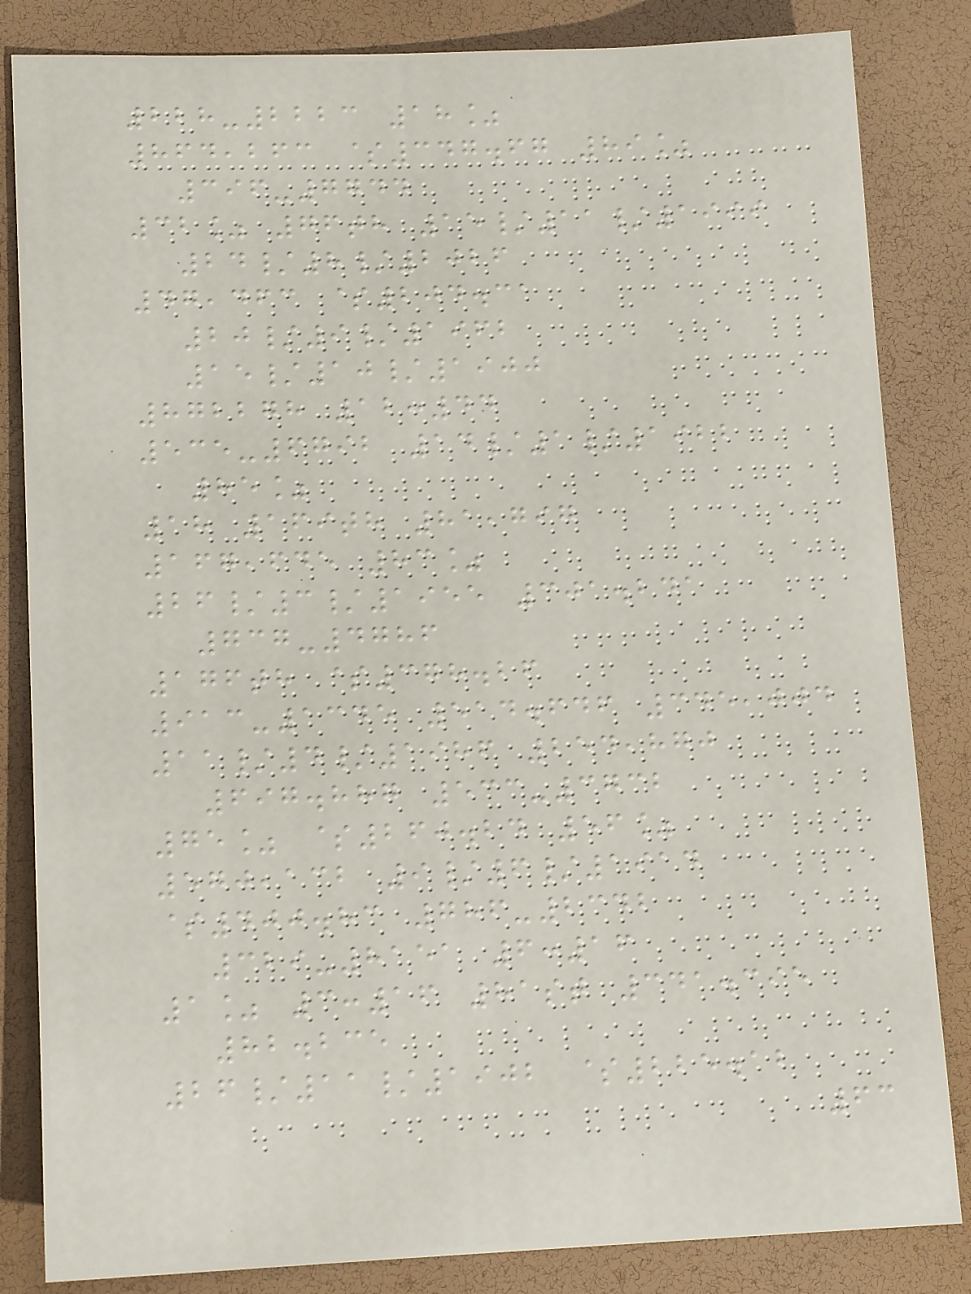228-2223 18%
864,263 $347.67 89%
396-7744
32% 76th 15/11/1999
24/8/2026
47,463 $204.31
20/9/1962
15/10/1900
872278 12:44
535-6792 14/1/1922
85%
18 169th 81,797
167,645 83%
26/3/1955 301.241
737-4786
176th $378.26
913-1345 514.646 345,004
11/4/1986 254,870
697.887 533-3732
75% $260.24 56%
570,132 9/6/1914
$400.83 786-2342
329-8151 6:16
1% 3:16 81st 341.395
82.235
26/11/1902 $225.12
63
